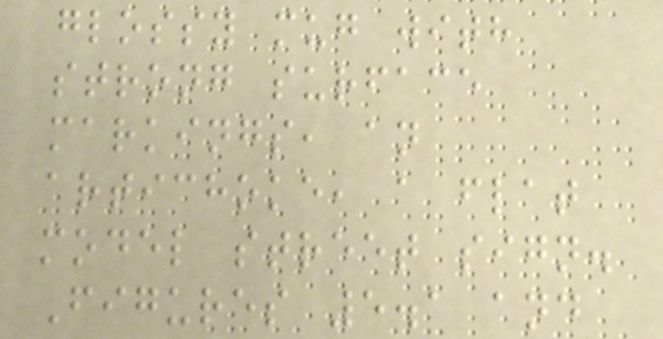glossy mug with
strong surface
markings, an
artichoke, a flat
model street sign.
Figures 5.1 and
